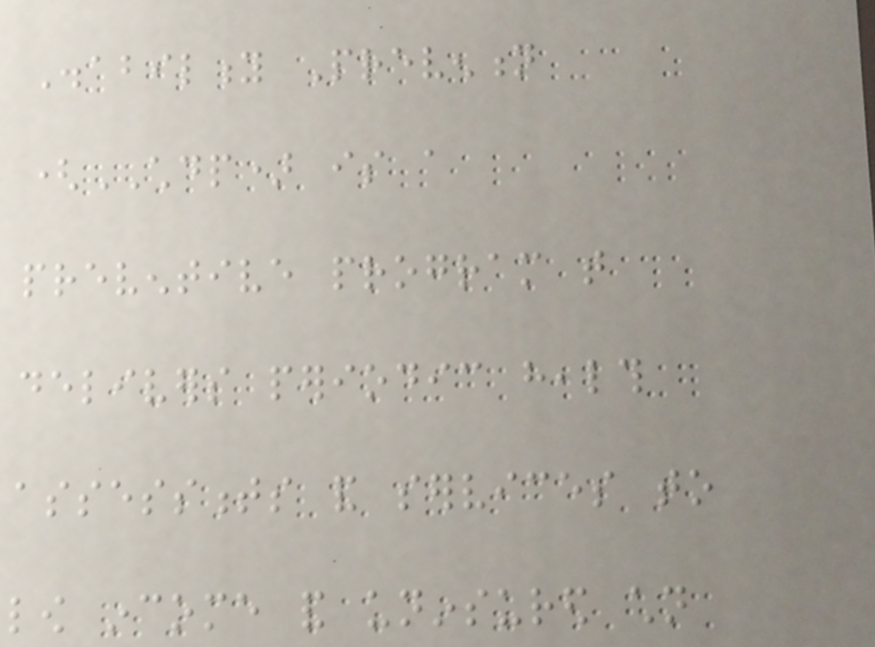Disability Prevention
(CHDP) is a
preventive program that
delivers periodic health
assessments and services to
low income and uninsured children
